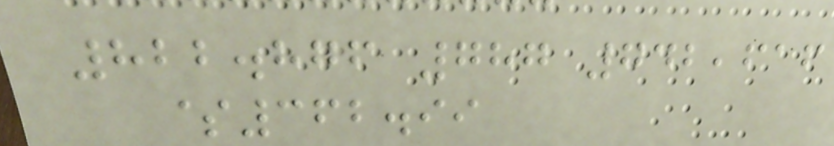822.876 787 742,616
$362.99
